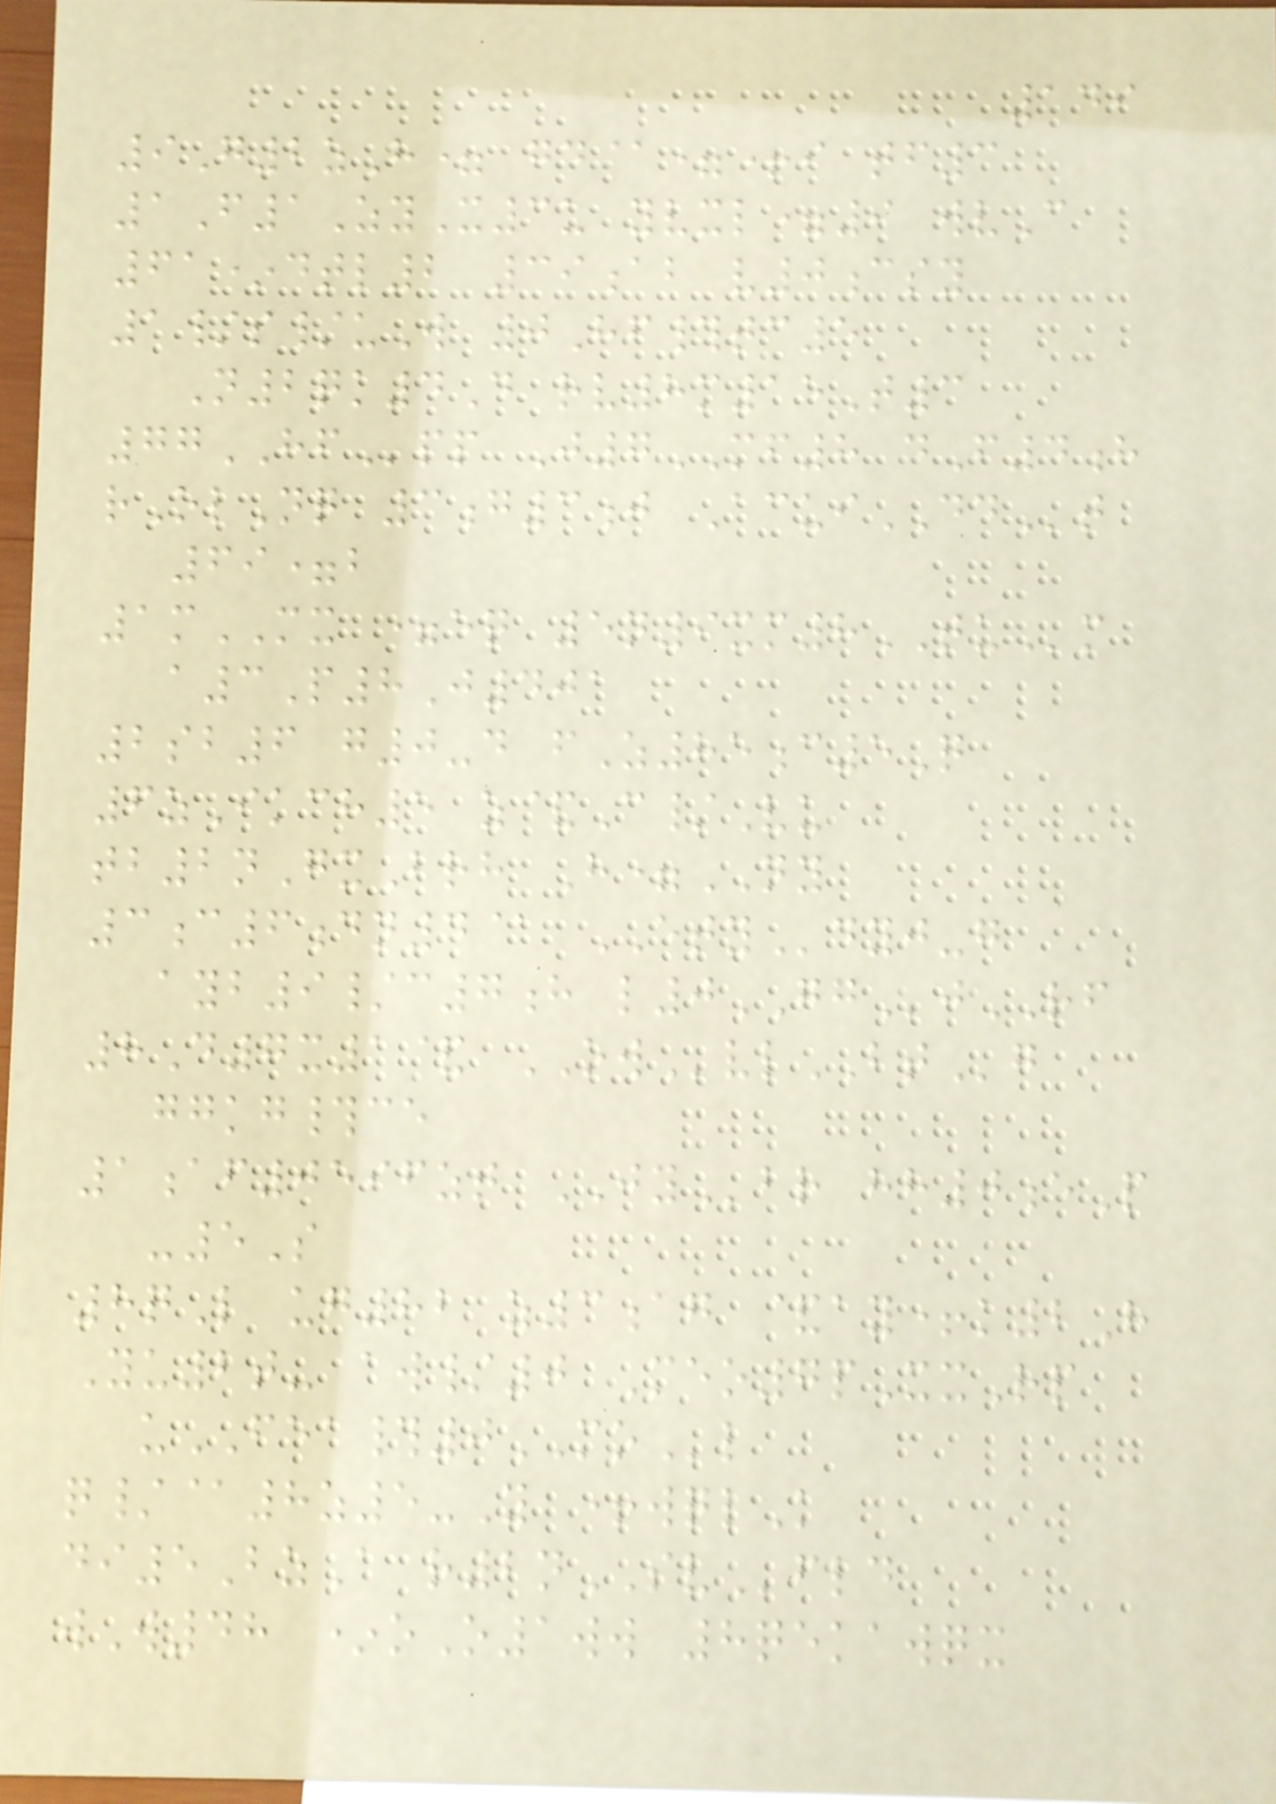149
9G2zH= gd@=+i tf3
1F1ZyX3u yvxl=9 wvC
61*dtl2 39ab v0csy
1/s/uW 0Hf#tc5
N2qk4D rv8m15T3
77HFpp J7MF8 dF4h
rOlNq 3g3j AcuiDDt
69=b
1mMX =eq 5n9xm8TUm
a3P8J401
2sb6 g0-d fZ85c5Q
6zIkch5 z&C/Vu
tb2nGxBrh H=NY
3c6dn4@ ETYdyj-g
ayb9/c7h l0GGjRF
8D7x1& OWvlBTg
ggkg#ce
1af0596zt JYbr hh0eP
-5S
8qL ug82 z3ag &ay+k2H
Yu2t- aw/0 Meo7pXxRp
uFEA#0MOl
q/@8z5-Y +wqlK
di5BzA r2nSVfld
wW48 *oO1ww 8qekawqx
